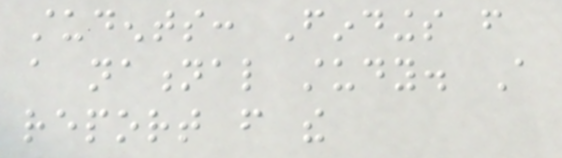students: Findings from
a national study. A
report from the
